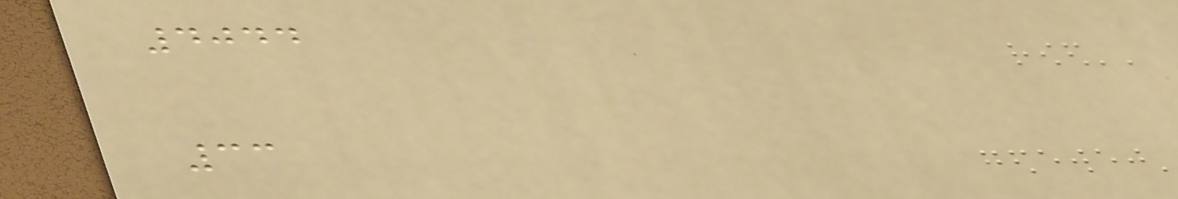4044
33
